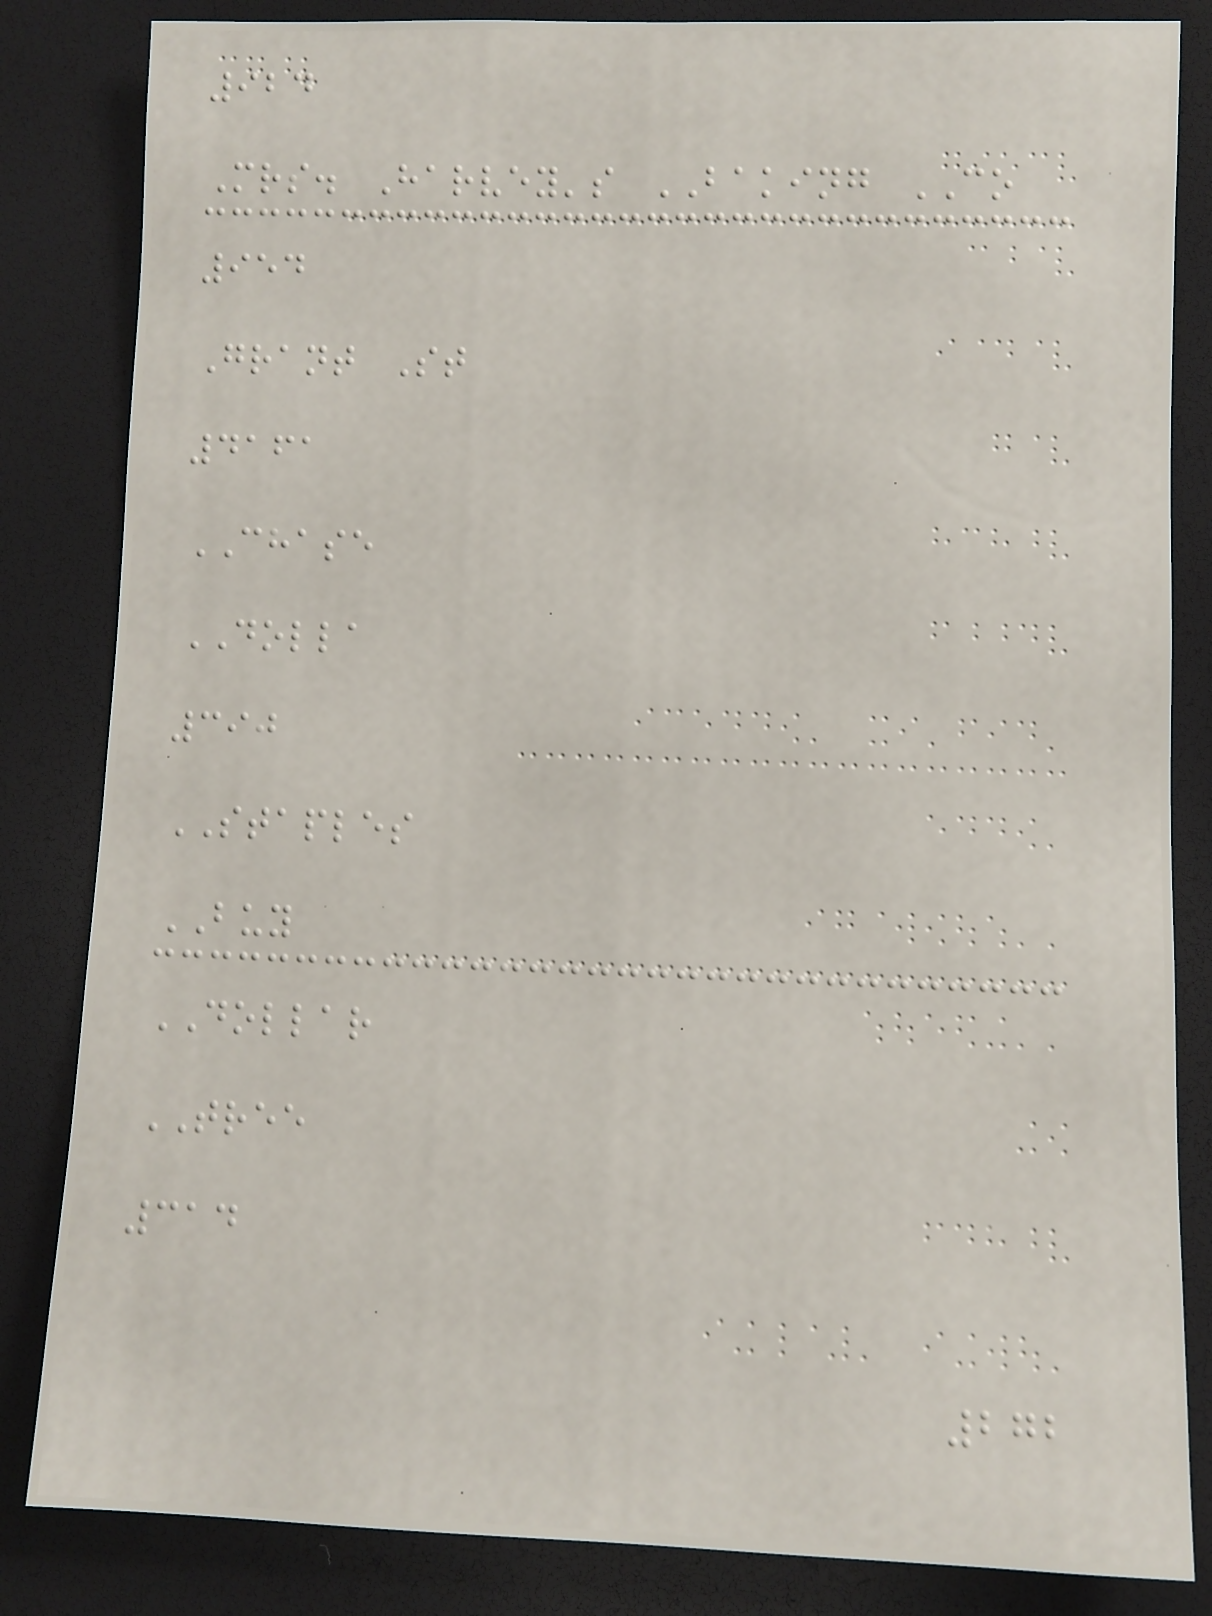924
Mrs. Harvey's BAKING CO
954
Grant St
4161
CHASE
DOLLA
390
STAPLES
BUY
DOLLAR
TREE
314
272
